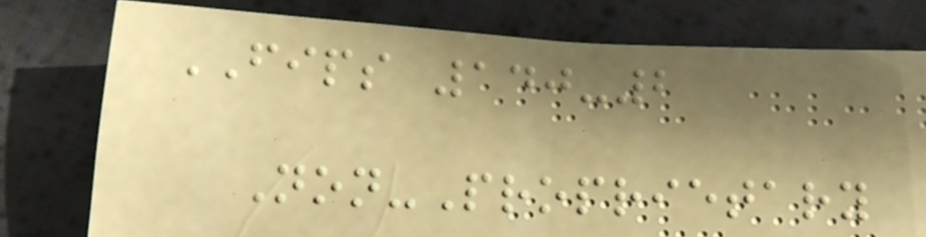FIPS 140-2
Non-Proprietary
